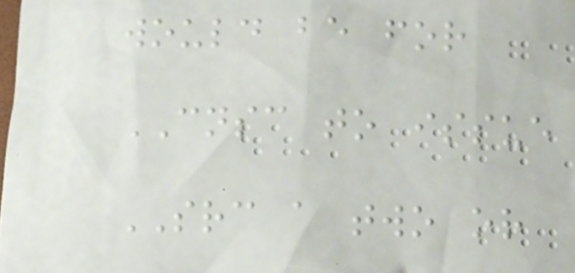would be for
CNSC to issue
SRC a two or
